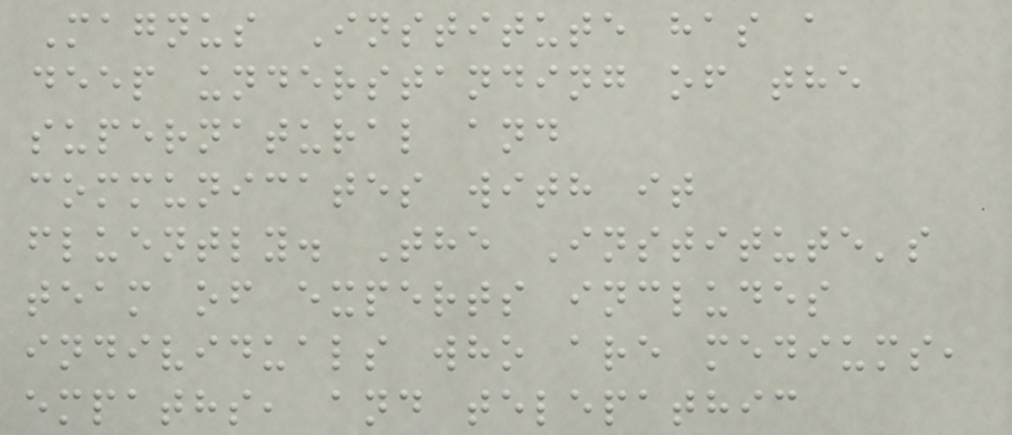Magnus Institute has a
deep understanding of the
supernatural and
communicates with it
fluently. The Institute's
team of experts includes
individuals who are mediums,
empaths, and telepathic
